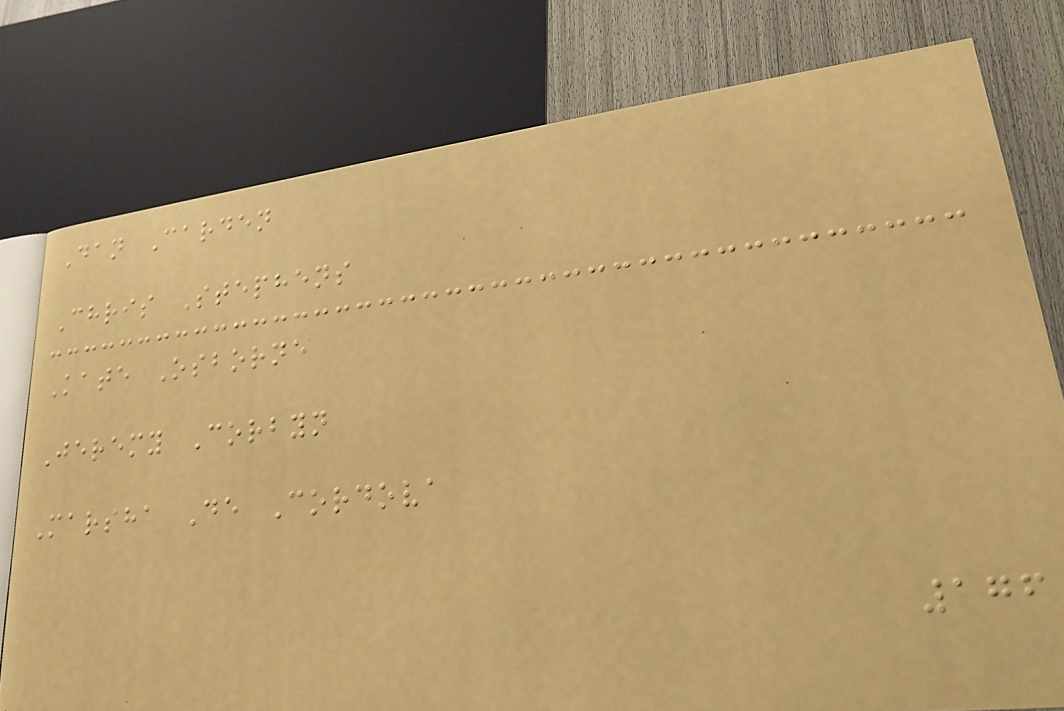Dan Carden
Chris Stephens
Kate Osborne
Jeremy Corbyn
Marsha De Cordova
176
